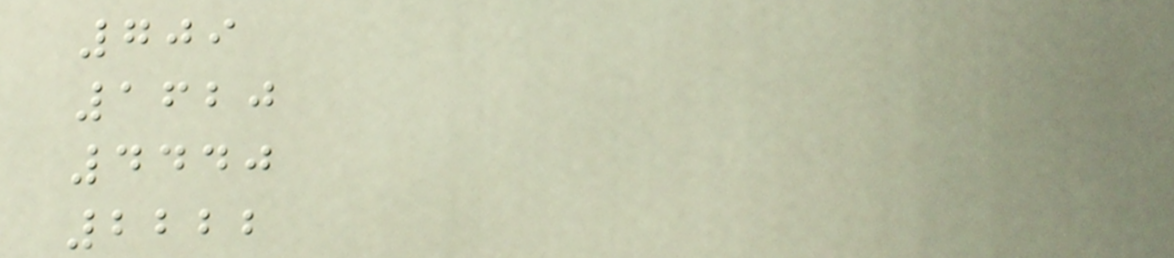709
1620
4440
2222
